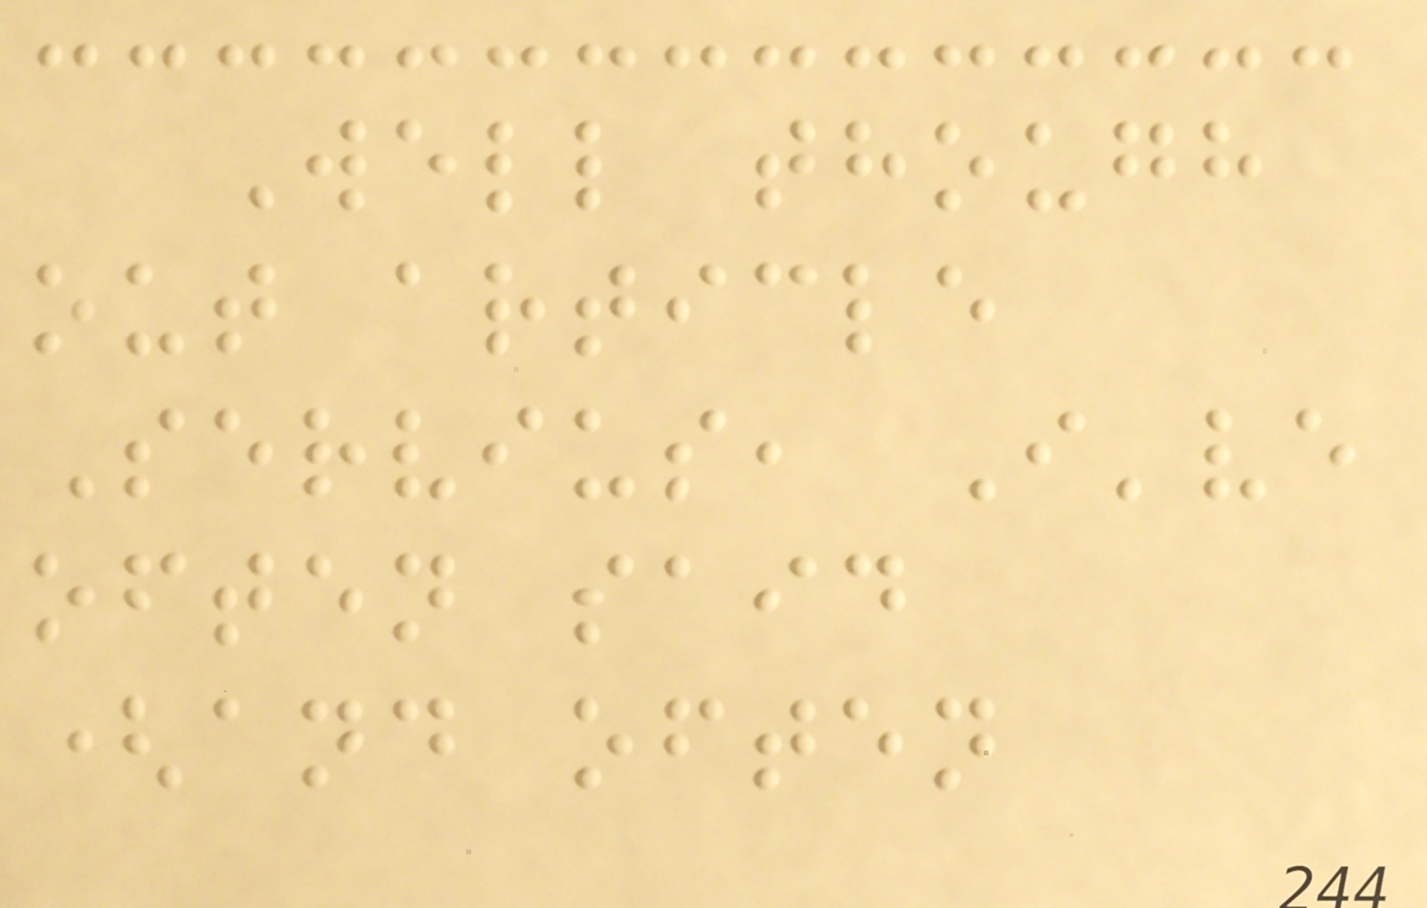Well though
out article
Servius, I've
often said
(and often
